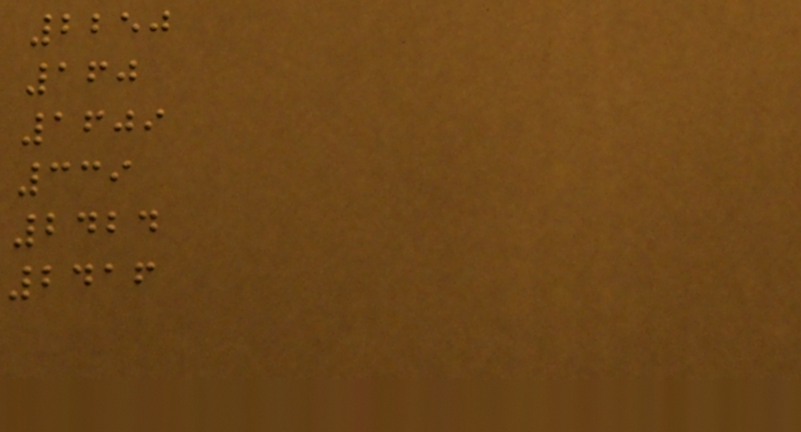2250
160
1609
339
2424
2416
